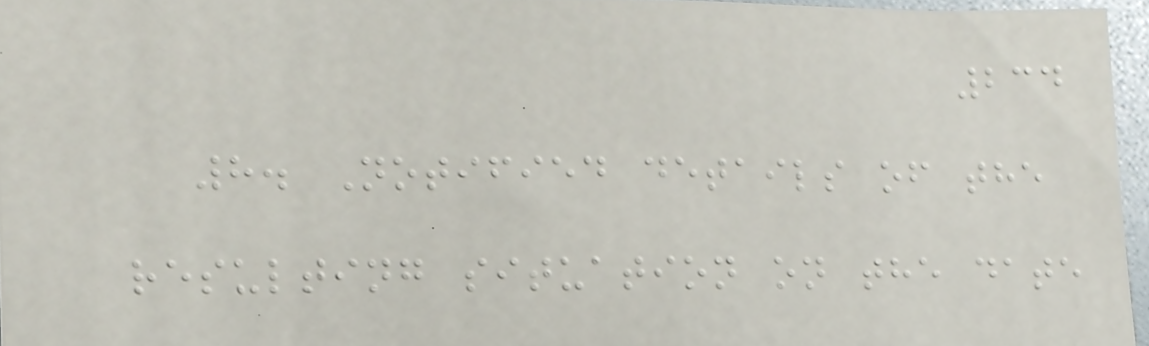234
8. Notified details of the
resulting situation on the date
